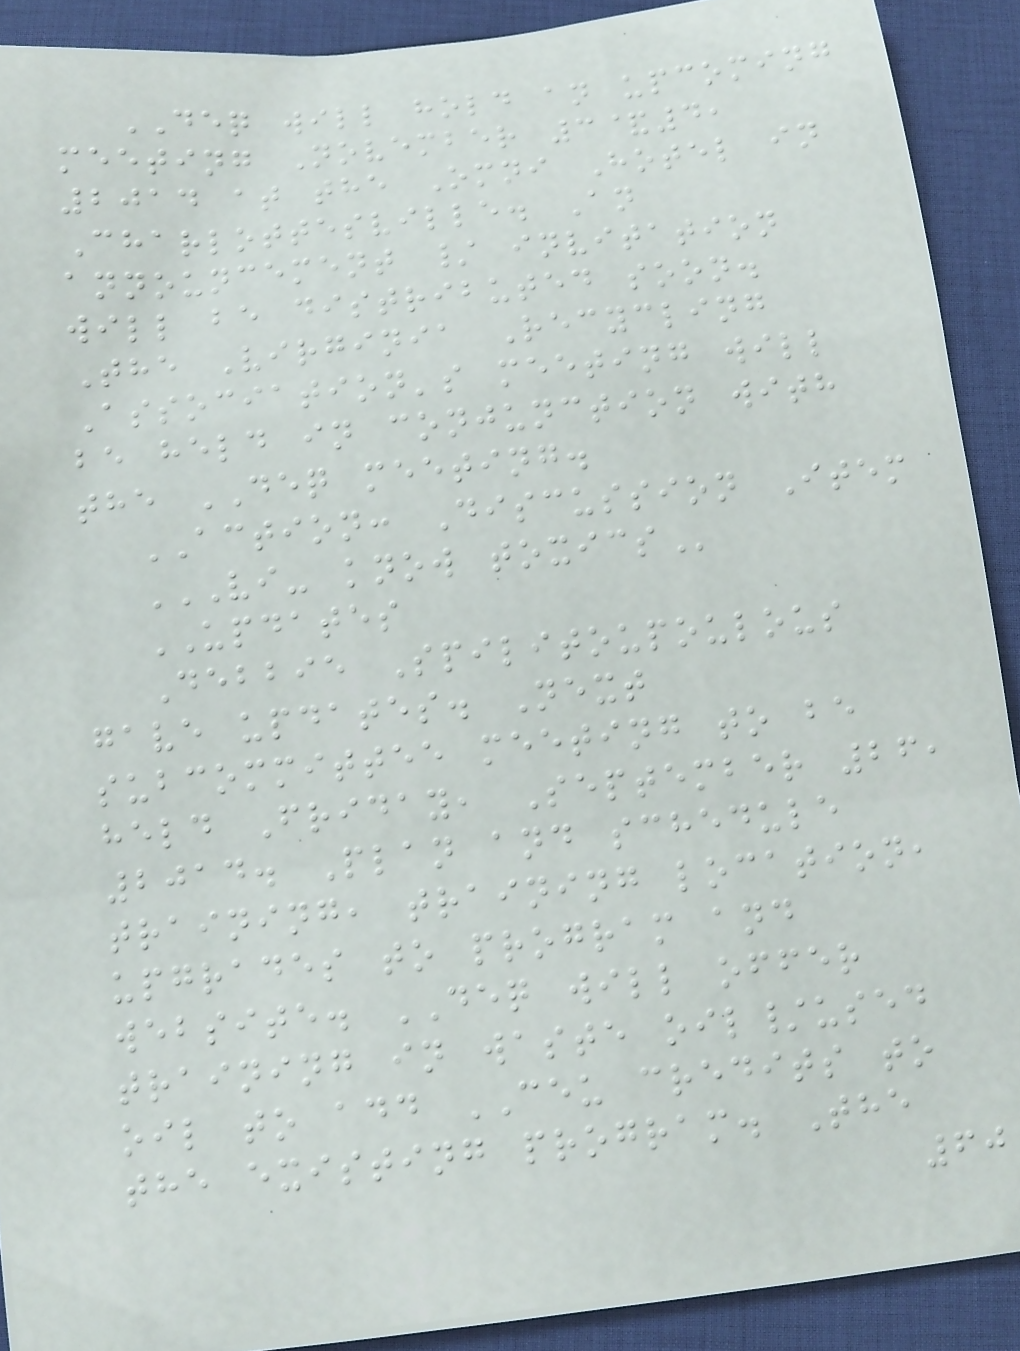DEQ will hold an upcoming
meeting November 3&4,
2014 at the Omni Hotel in
Charlottesville. An
announcement / invitation
will be distributed soon.
The Virginia Recycling
Association's meeting will
be held in conjunction with
the DEQ meeting.
ACTION: Discussion Item
VI- KNOW TOXICS
UPDATES
Debbie Spilitoupoulous
gave updates. Next
subcommittee meeting to be
held Friday, September 26,
2014. Plan and schedule
training, training location,
upgrades to program and
website. DEQ will offer
training in waste oil/used
oil to add CEU credits to
the existing program. The
60
